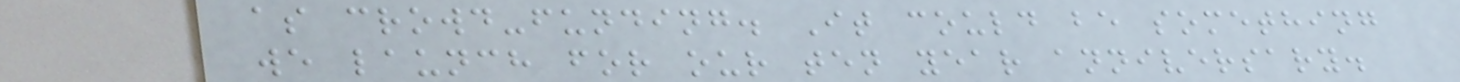as crowd-funding. It could be something
we launch for our ten year anniversary.
